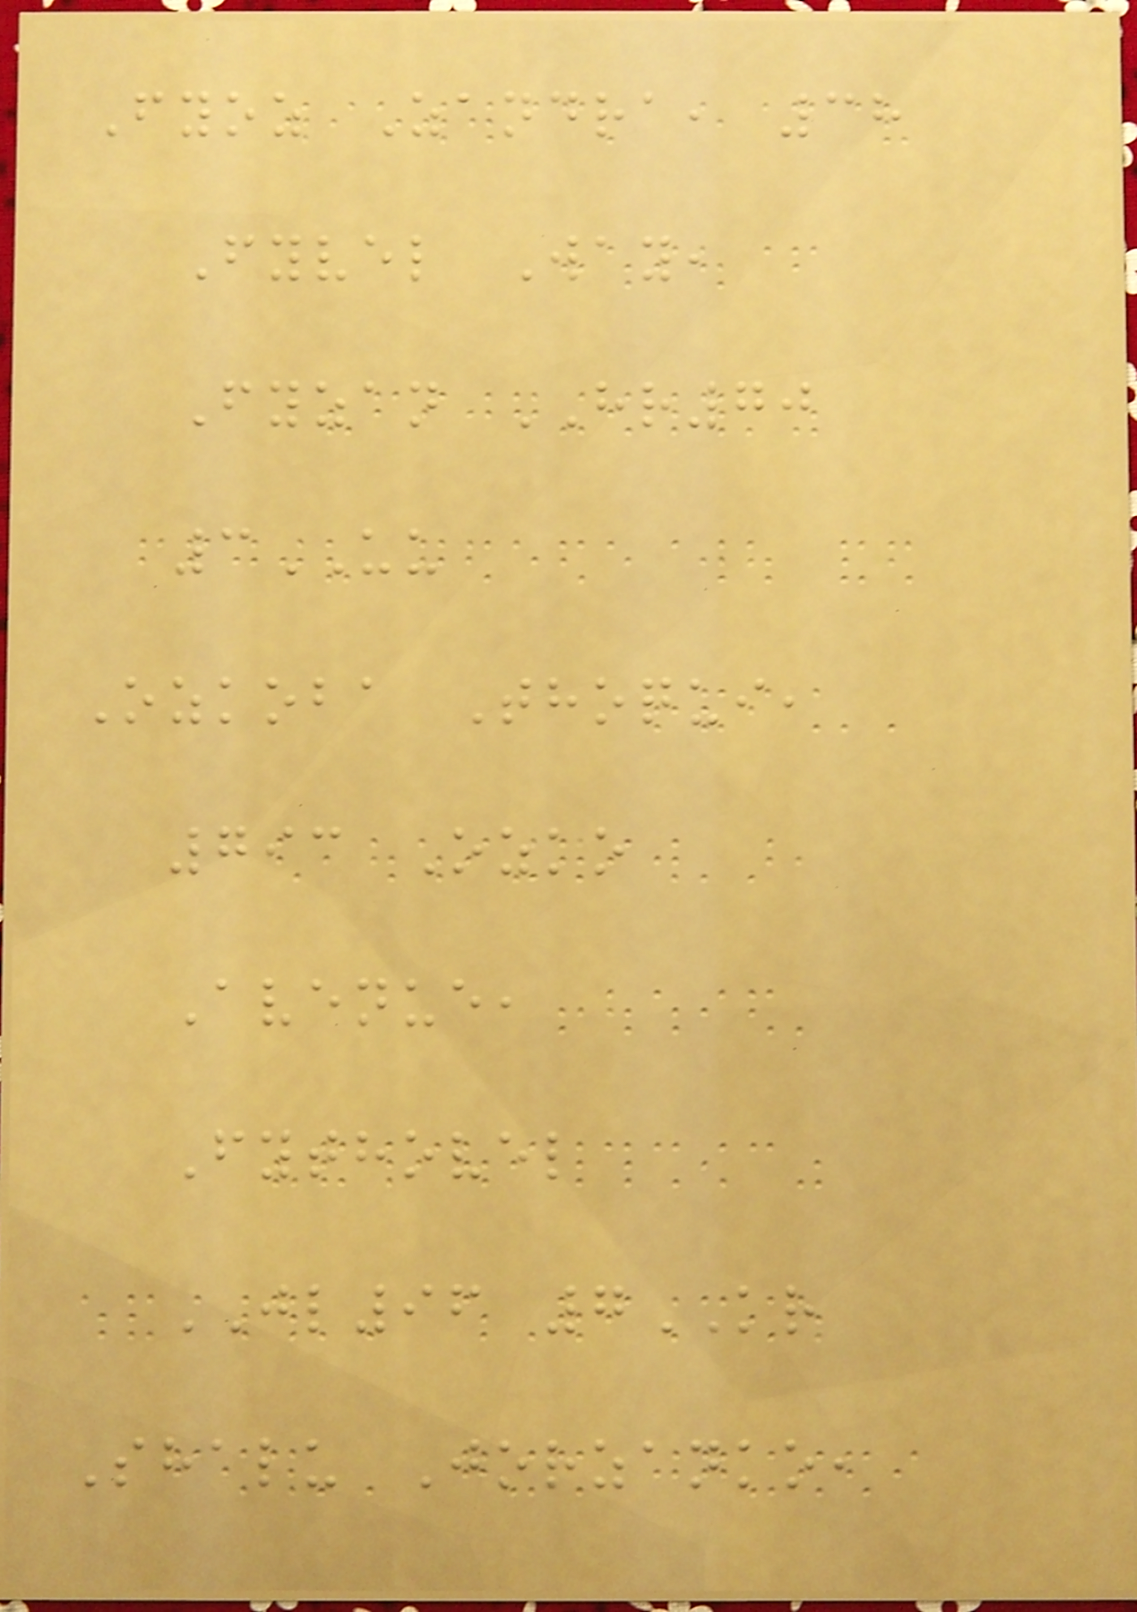Fyoz Zandra, 38
Fyvel Way,
Fyzan HR70
3UU
Ozkoba Thoqui,
793 Ozko
Avenue,
Fythovel
JL96 7KR
Shalu Jorzanko,
